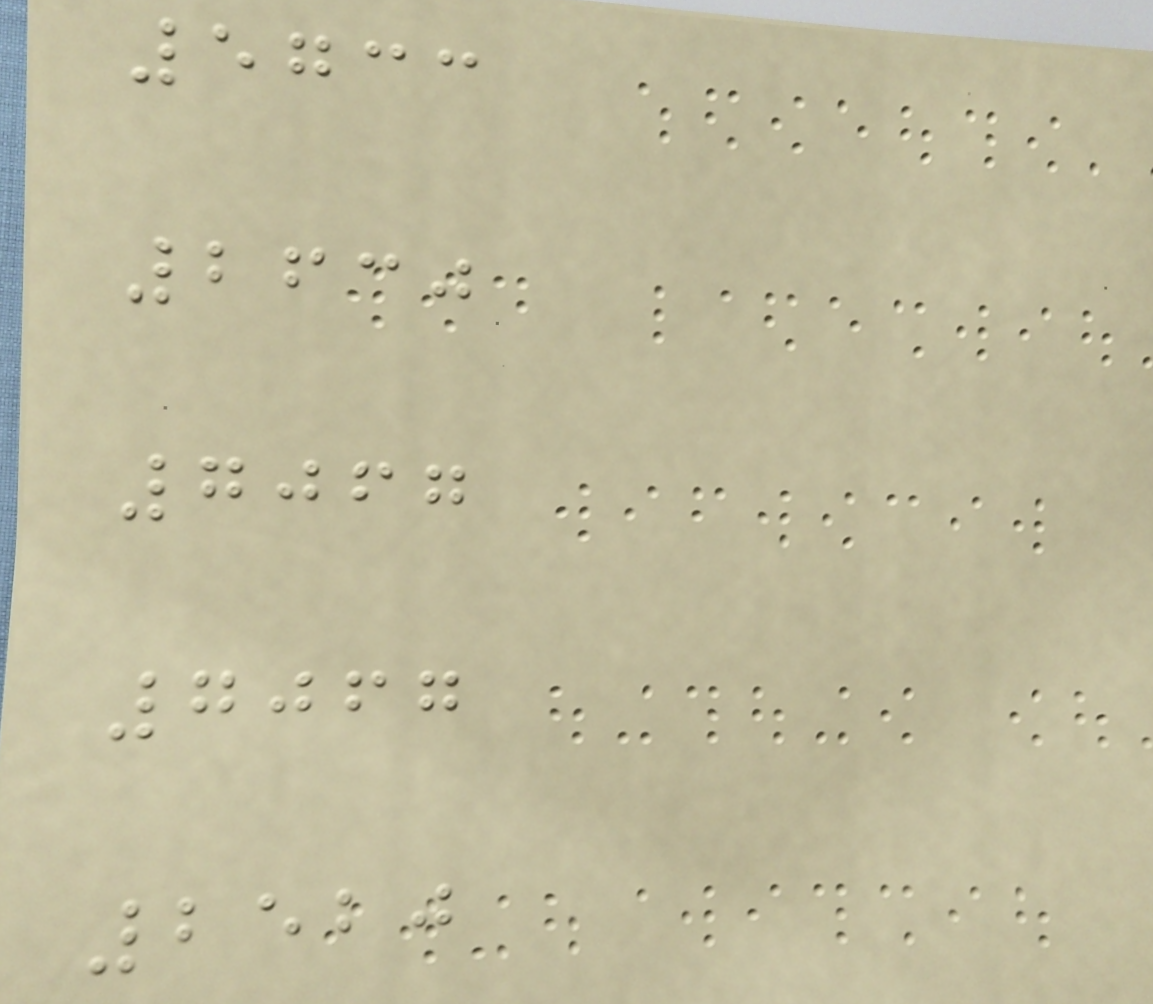5733
2630
7067
7067
2520
